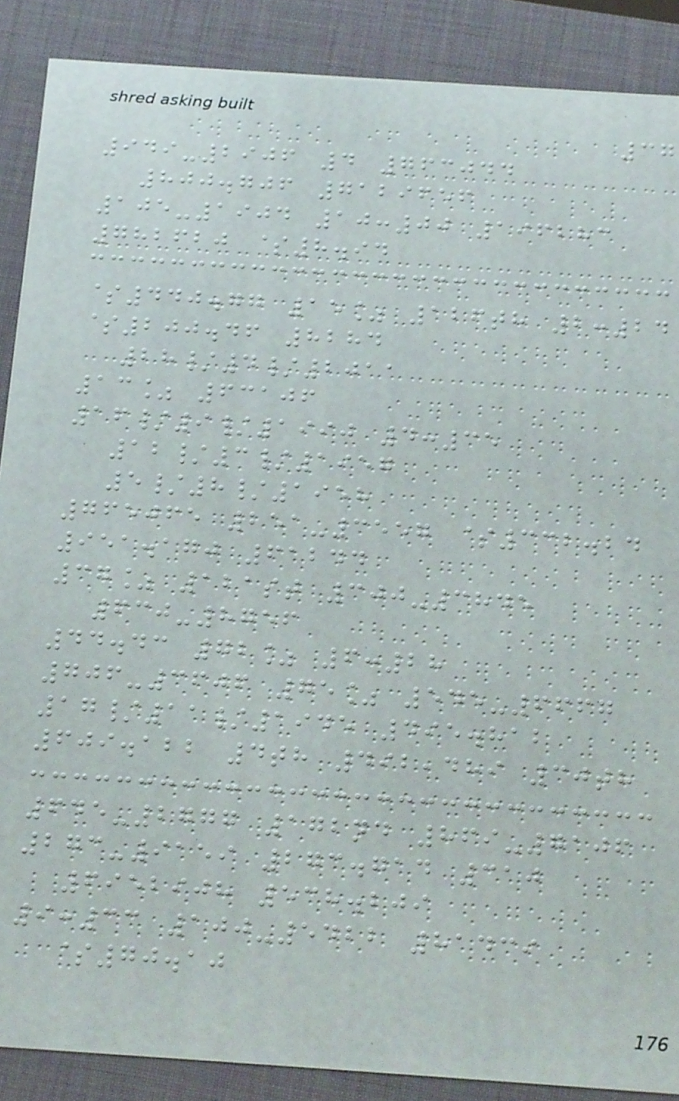37
949-2906 4 763044
800.706 7129656
105-1904 10:00 196283
782620 $8.94
$440.77 15% 126th 2:24
$200.46 8284
28/4/2011
13% 63106
16/9/1990 4:35
12/3/1957
5/8/1958
765065 251-3557 $332.24
951.170 61244
37% 121st 300-3845
630-8756
44.43 72% 6:28
706-3606 75% 545-6667
17/11/1945 495.812
609.122 4th 492,489 30th
645-2777 172nd 869-7106
273-9159 273.714 310
6952908 538.209
9:33 100-5422 81439
$70.10
